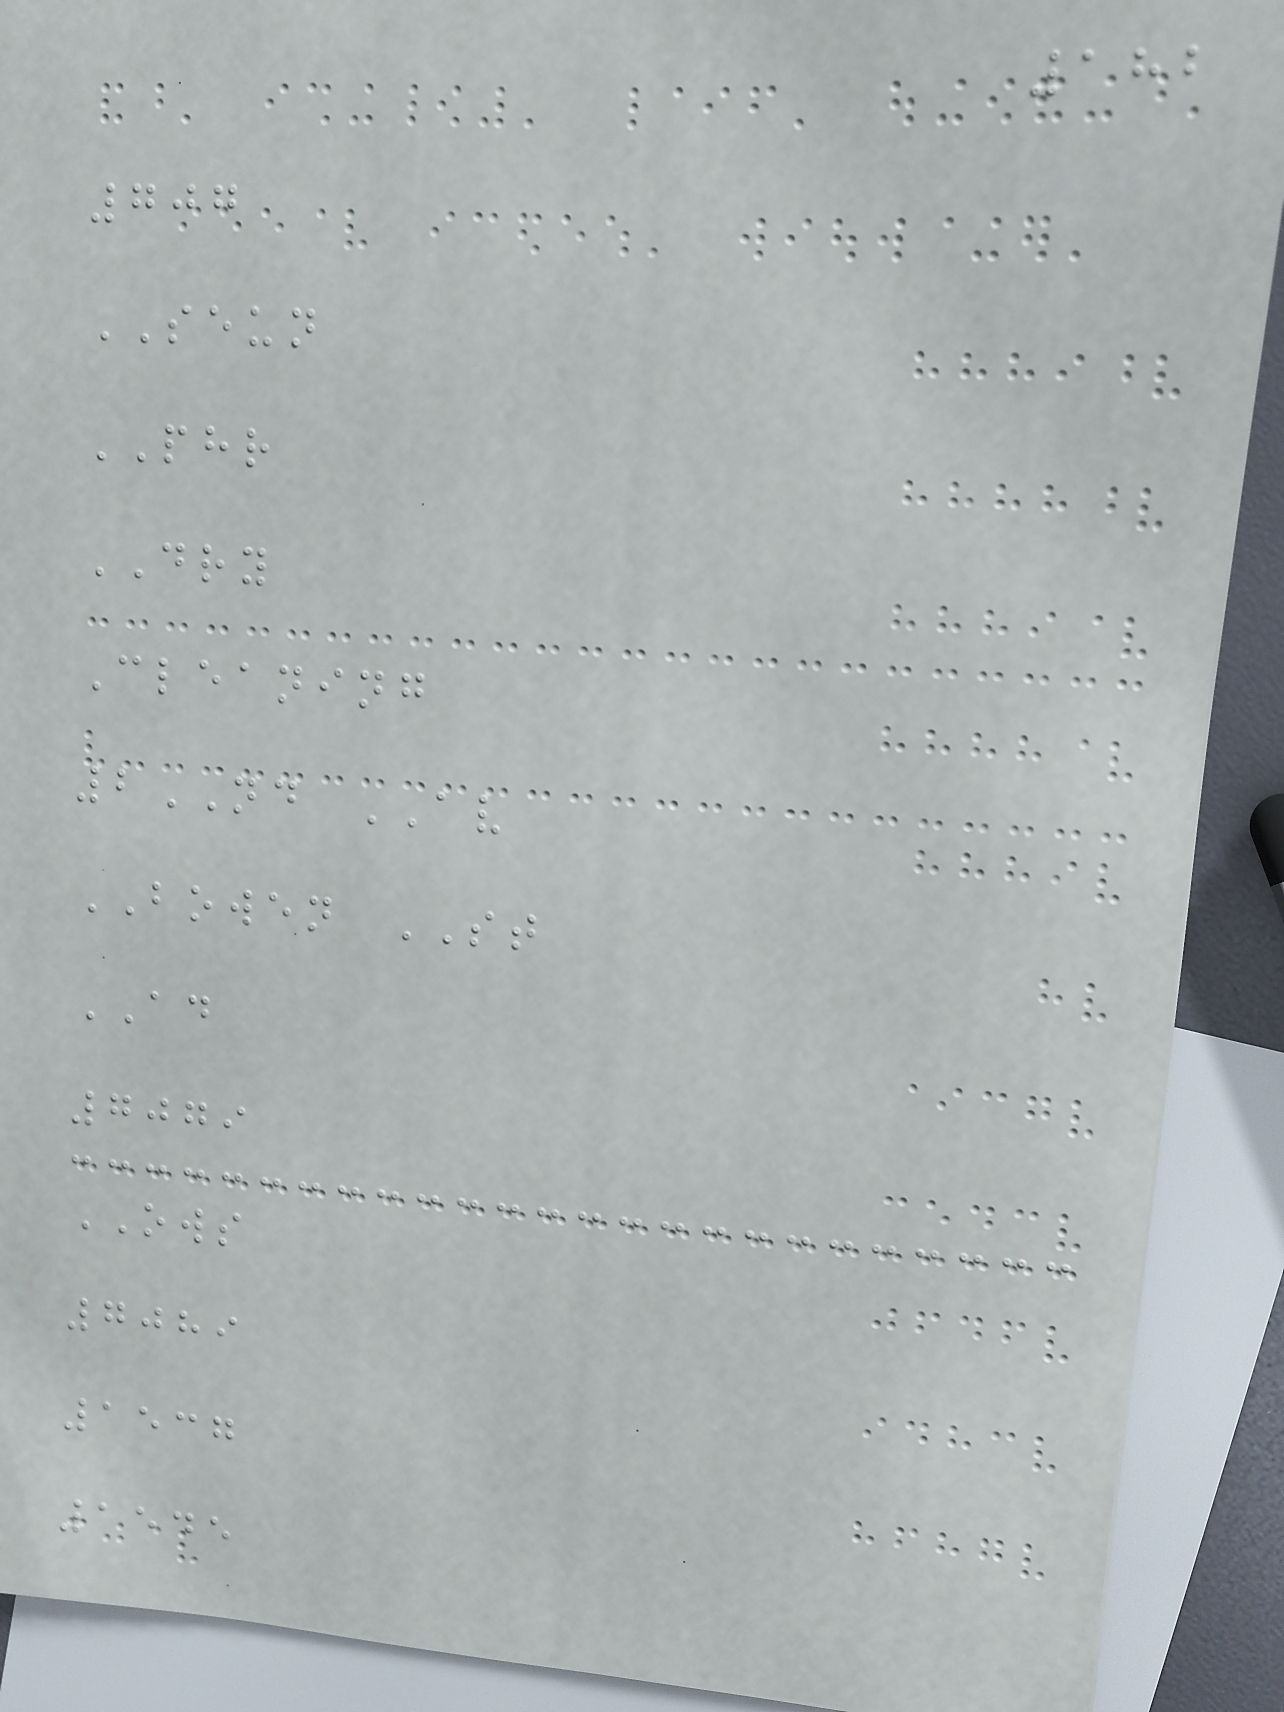182
707
SEUN
PHR
DRY
Cleaning
2ND AV
BOWEN ST
AD
7079
OWS
7089
1537
1545
